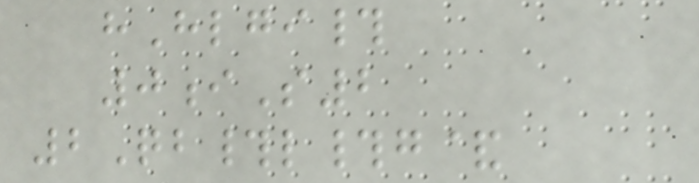hHlgi#
0iS2
2Qb#l#g&
